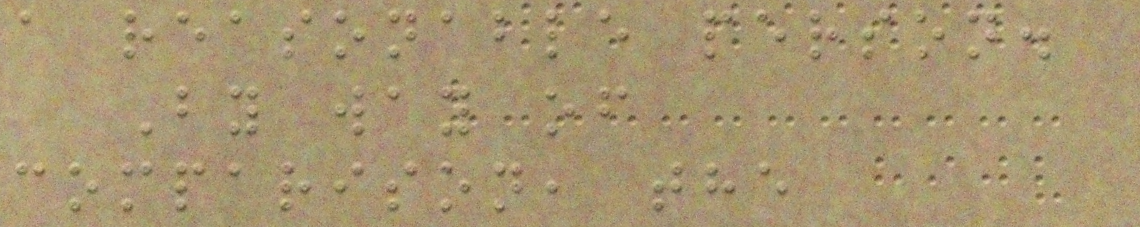a reasonable person.
By way of
comparison, the
